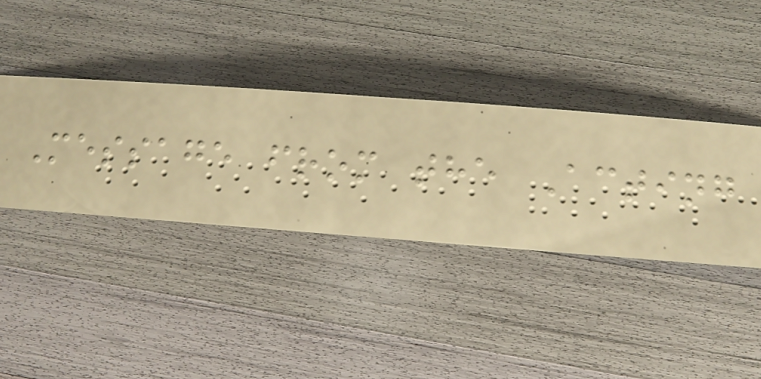Message from the Acting
